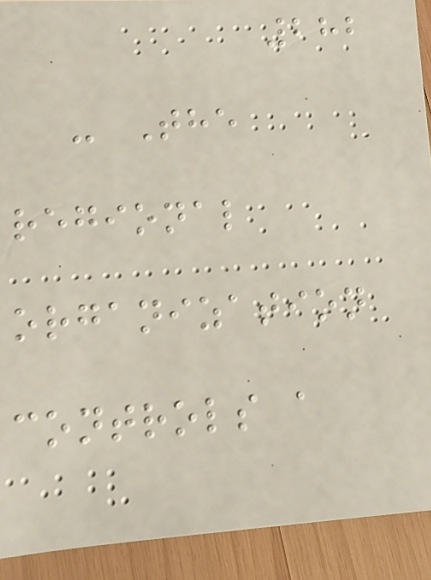282
- The
regional
organization
controls a
